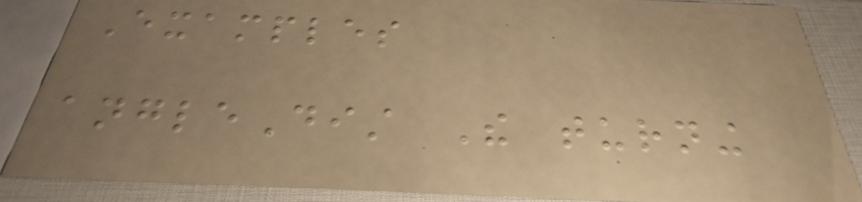Examples
angleDist The turning
